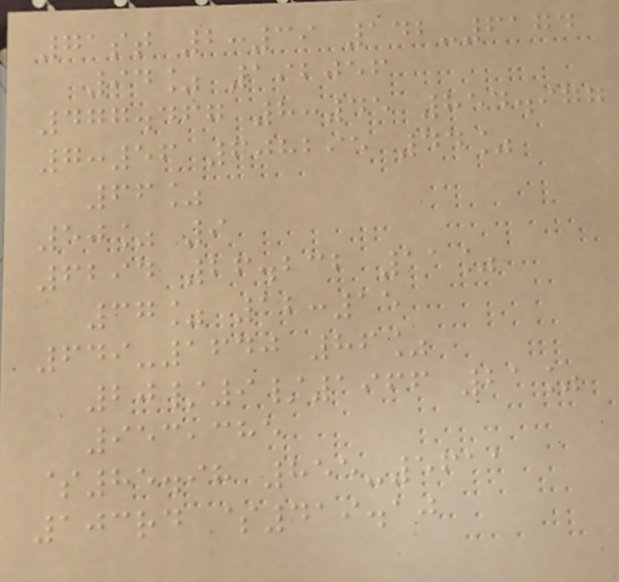71st 2:39 142-6174
94% 192056
477.467 8:45 854.977
7:56 608295 44%
66%
50% 9
6294 26.232 11%
37% 12:15
649-1640 86%
20/9/1966 21%
953,385
$85.98 855-5611
103rd $419.10
